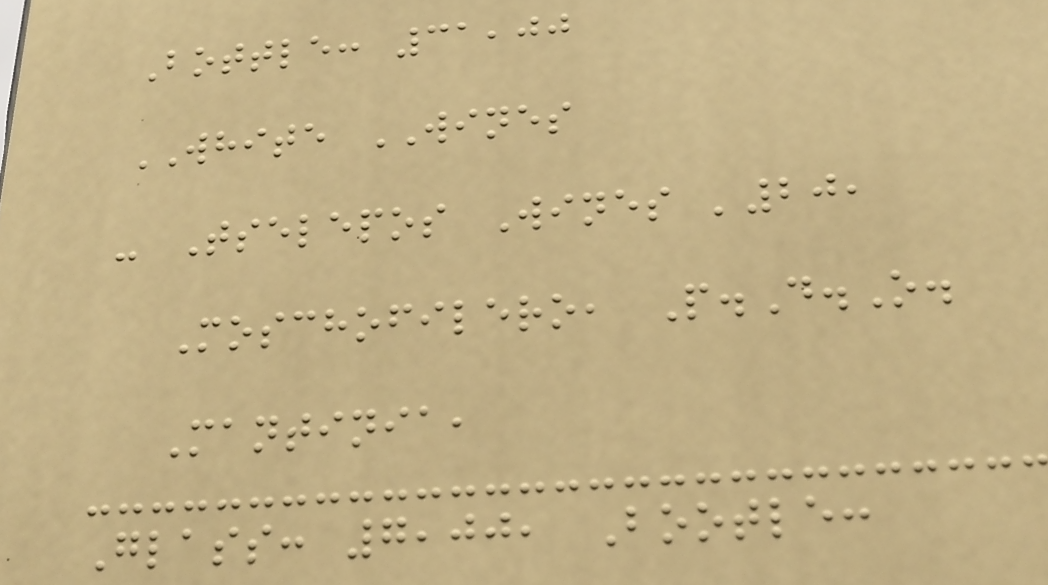Bottle: 31,00
WHITE WINES
- Tselepos Wines '20,
Moschofilero, P.D.O.
Mantinia,
Glass: 7,00, Bootle:
